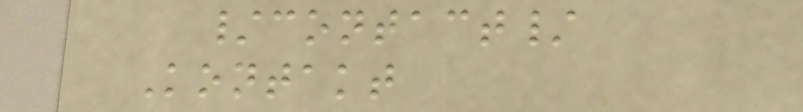/contact/
Kontakt
